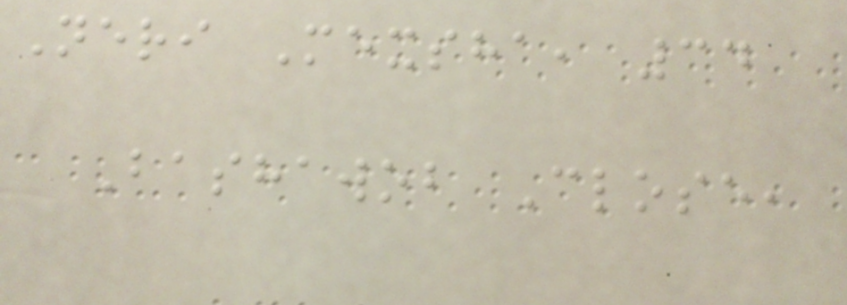Neri Mexsha, 34
Bashawob Close,
